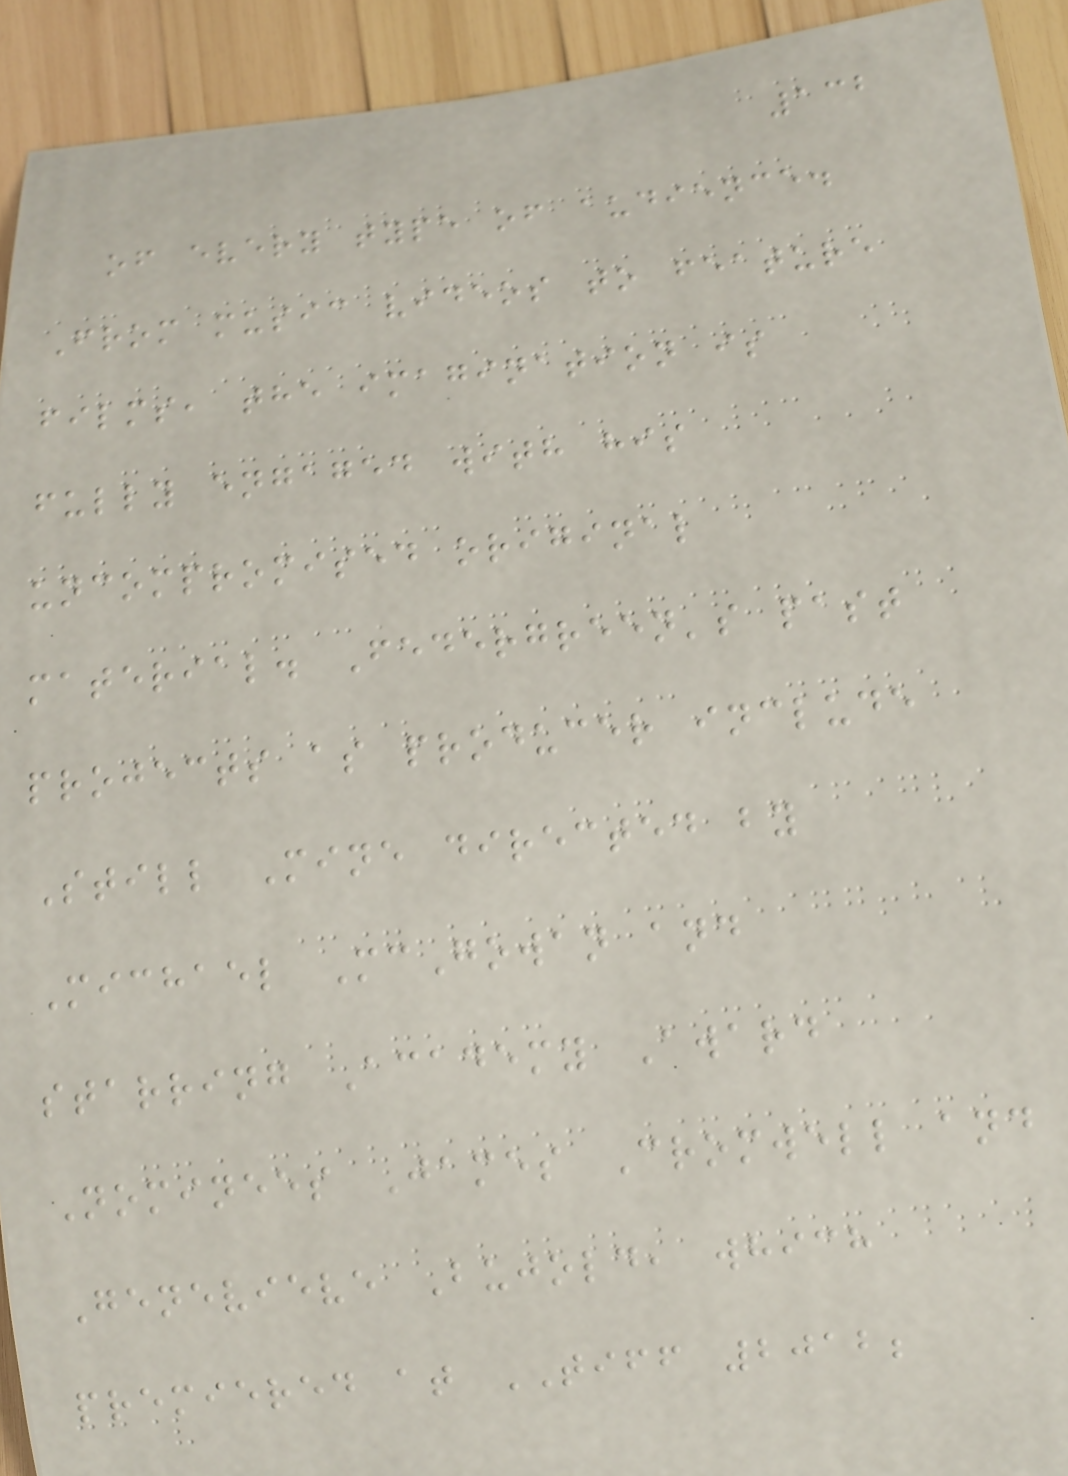132
of every type of audience.
From music videos to feature
films, the imagination is
fully engaged with his
uncompromised original
material. Federgreen's past
projects as producer include
Still Mine directed by
Michael McGowan and
starring Academy Award
Nominees James Cromwell and
Genevieve Bujold, which
premiered at TIFF 2012;
